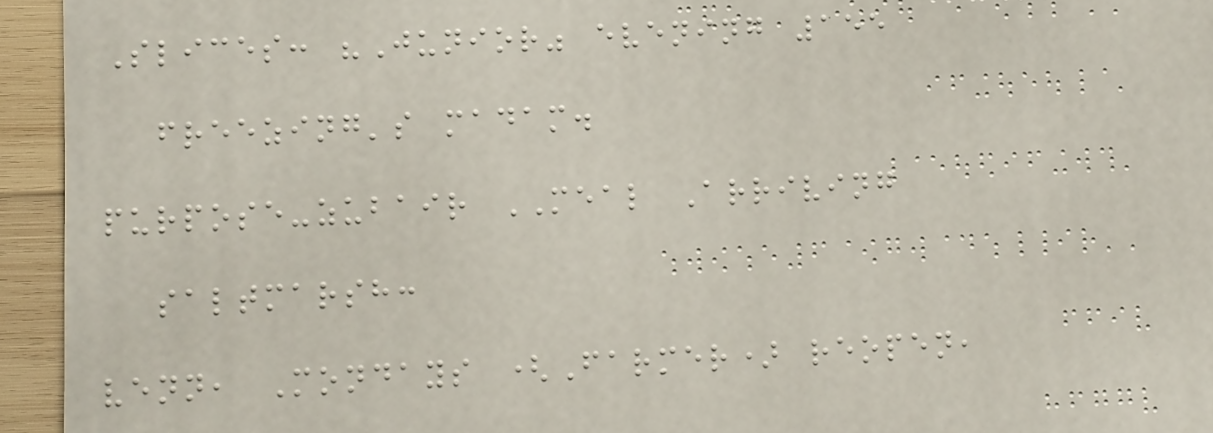Slices: "Junior" evening 155
freezing's madam.
purpose-zubair MEAL Arriving
saltmarsh:
venn, Mondays (Farmer) reopen,
